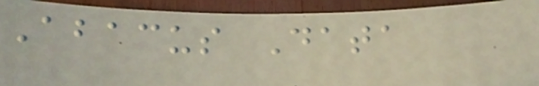Abacus Data
